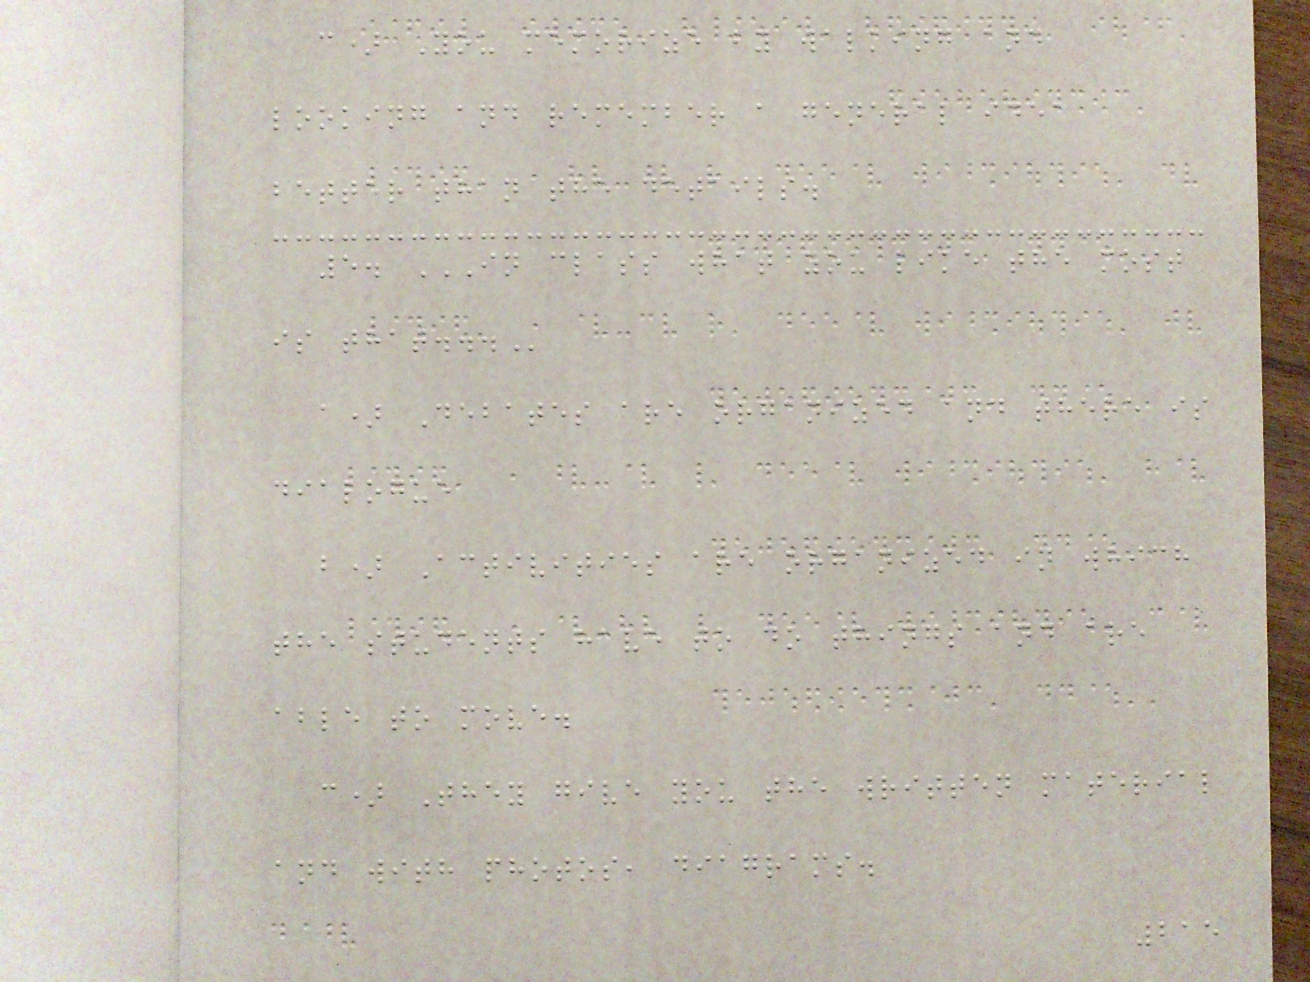c) You memorize by walking and
looking and remember a general idea
better than the details.
5. IN CLASS WHAT YOU LIKE THE MOST
IS THAT...
a) Debates are organized and there is
dialogue
b) Activities are organized in which
the students have to do things and are
able to move.
c) They give you the written material
and with photos, diagrams.
215
